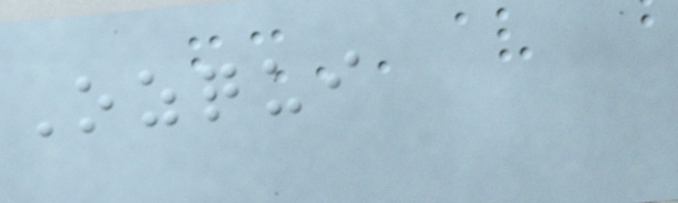Ozqui
